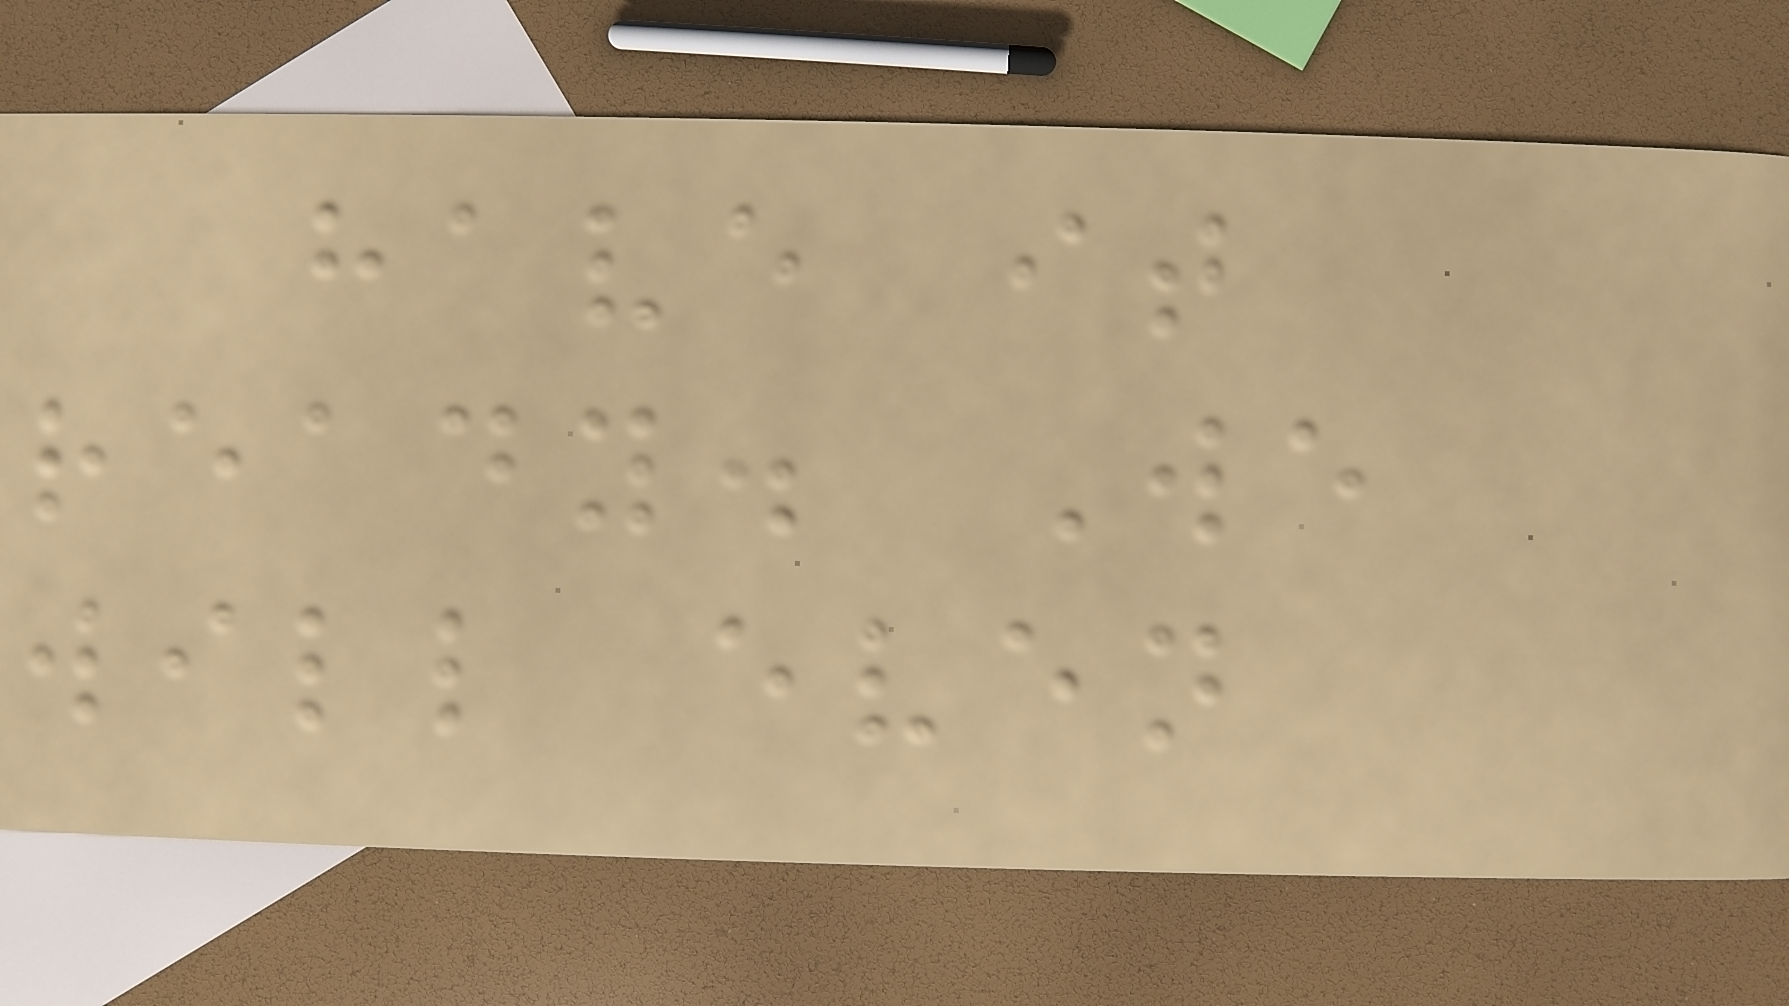have it
ready. We
will even
